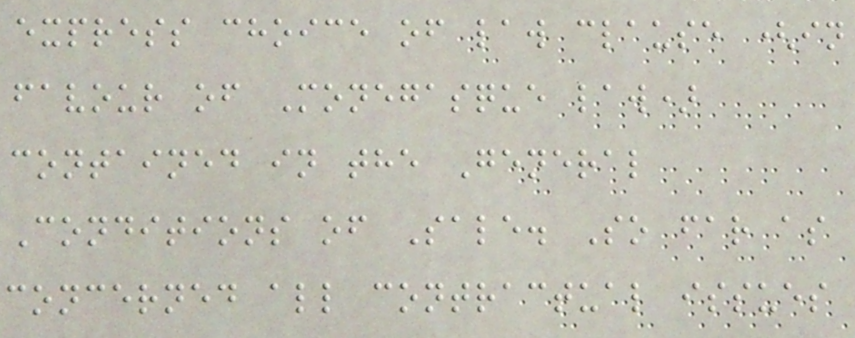express choice of law clause (in
favour of Monegasque law)
contained in the General
Conditions of Sale. So far as
concerned all contractual issues
